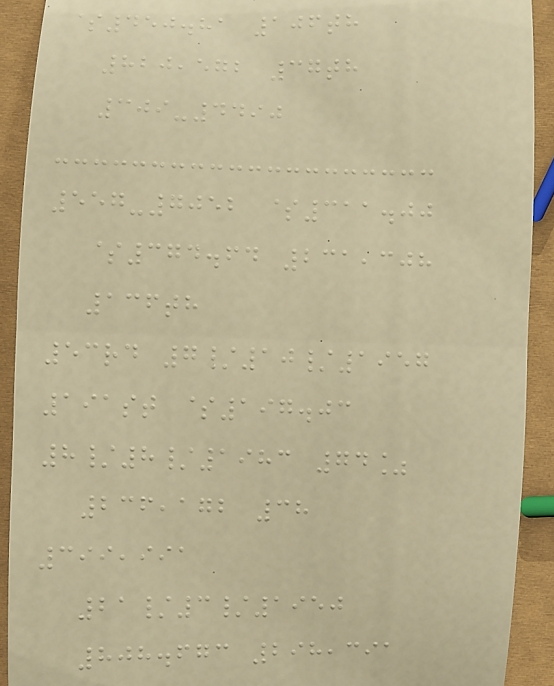$450.81 106th
820,572 37th
309-4490
557-7052 $311.00
$374.64 231,308
136th
53rd 7/10/1957
191st $197.03
8/8/1983 74%
236,172 38
399,991
21/3/1950
808.673 298,391
